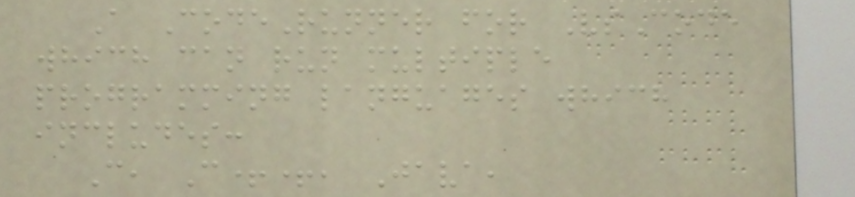A CodeRunner for VsCode
which can run multiple
programming languages which
includes:
C, C++, Java,
